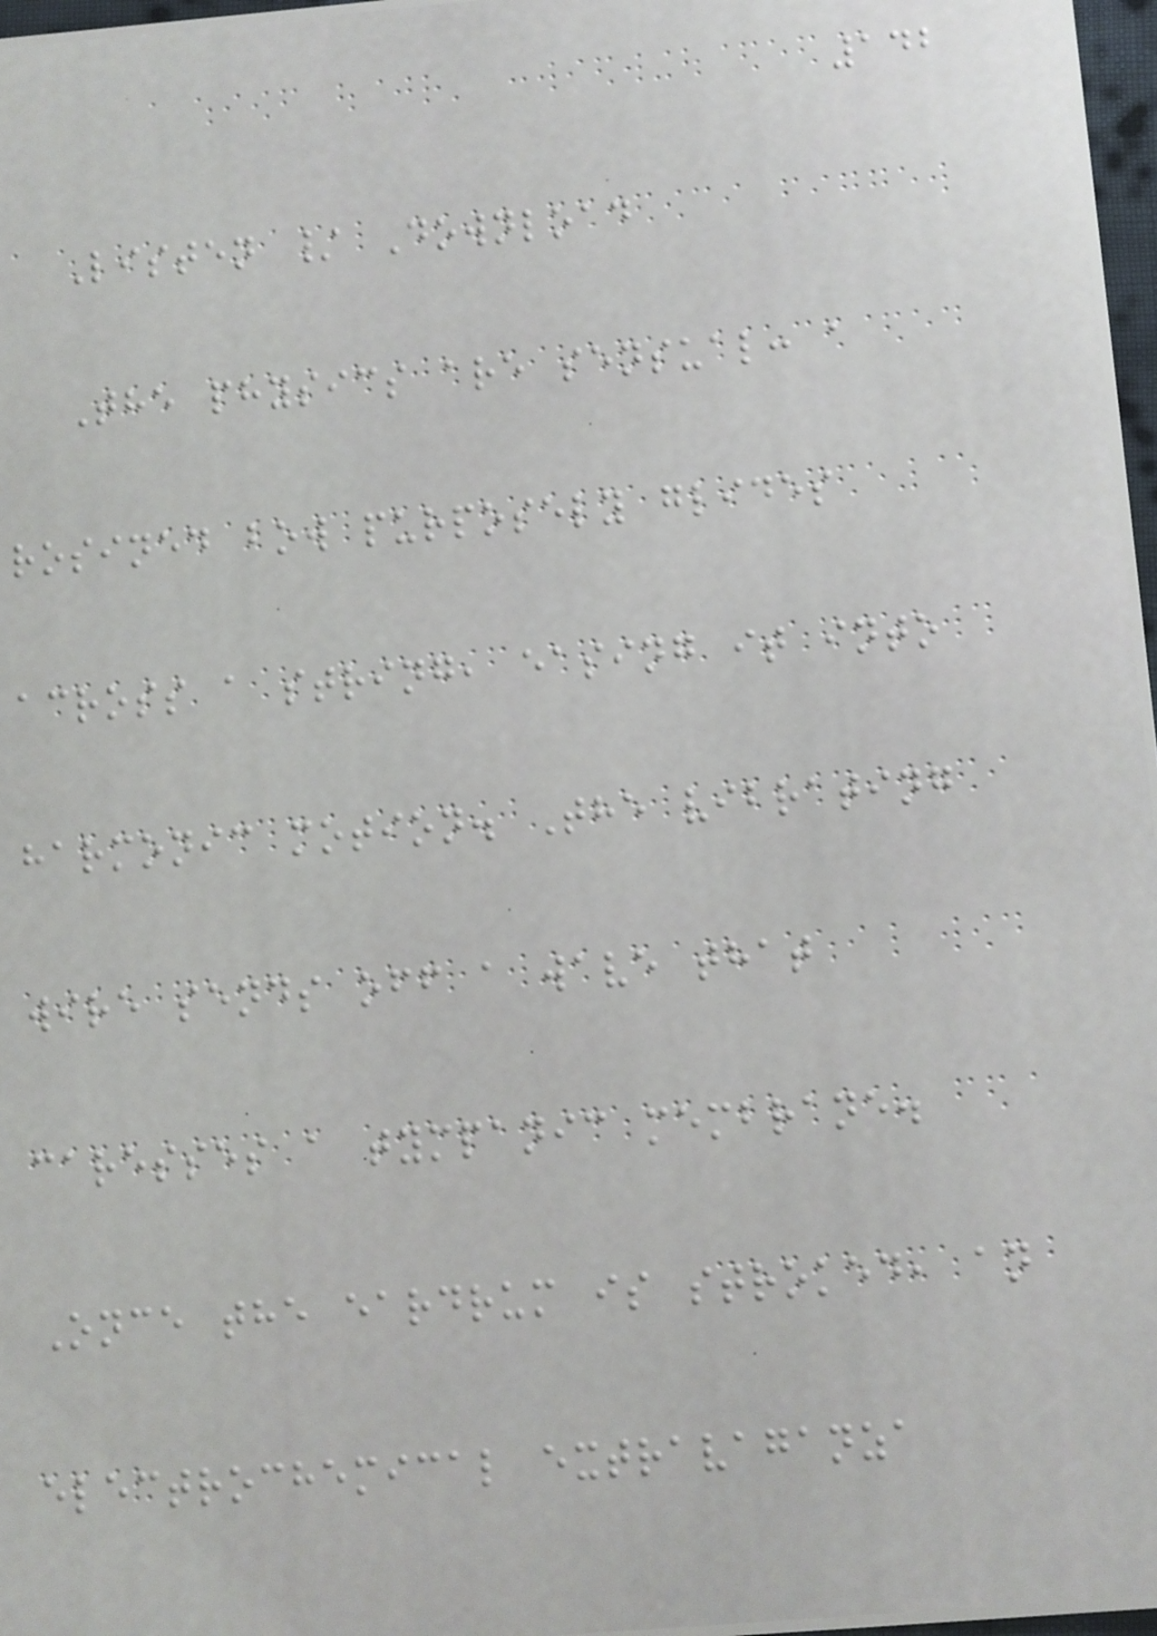142
Listen / Download
The physics are sensual: a
rosined bow purposely glides
across a string, easing it into
harmonic motion. The vibrating
wire sends off a wave that
caresses a tympanic membrane.
Once the eardrum is stroked, an
electrochemical extravaganza
